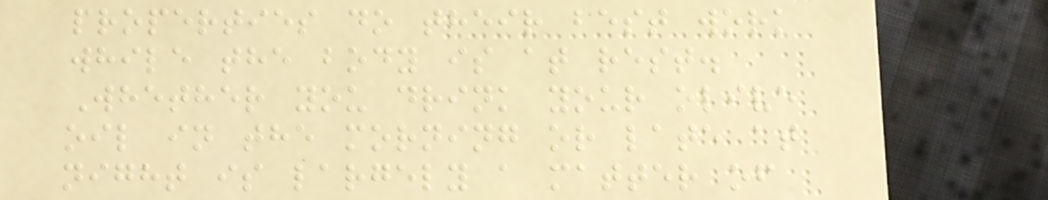properties do their best work
while the body is at rest.
Whether you drink your olive
oil in the morning or late at
night is largely a matter of
